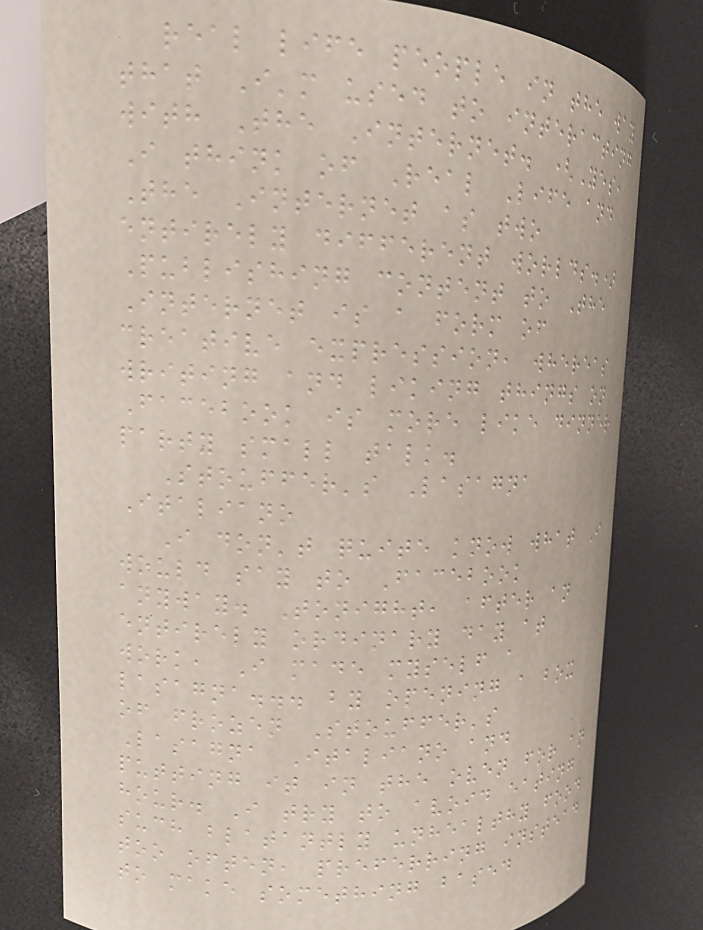real life people in the way
that I'm used to interacting
with The Internet. (Yes,
I think of Real Life and
The Internet as two
entirely different worlds.)
Publishing content to The
Internet is a form of
creative expression, whereas
writing and liking things on
Facebook is more like dinner
party small talk.
Stouffer's Lasagna
Italiano
I don't quite know what I
would say to Facebook
anyway. Tonight, after an
entirely ordinary day at
work, I made myself a
lasagna... by opening a box
of frozen Stouffer's
Lasagna Italiano and
putting it in the oven for an
hour. I try to avoid eating
such blatantly unhealthy food
too often, preferring instead
to make something based
